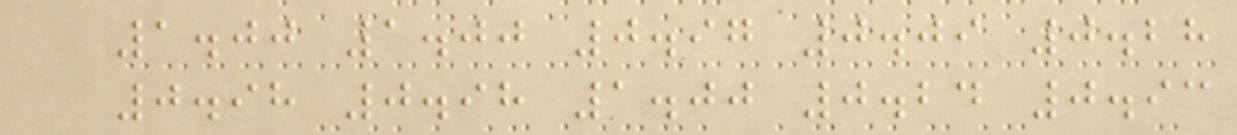1.00 1.00 0.97 0.09 0.28
0.98 0.98 1.00 0.24 0.93
